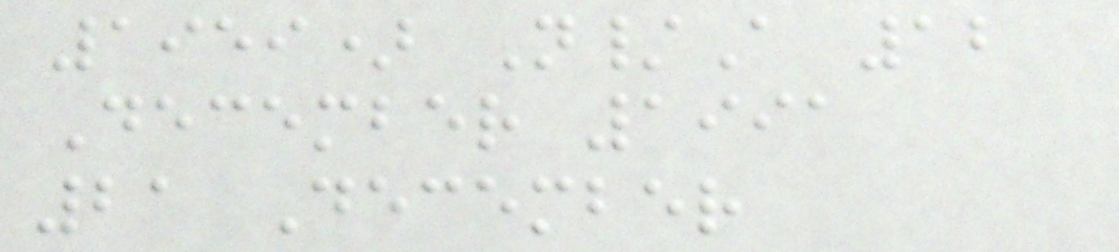1959) N/A 12
December 1991
21 December
